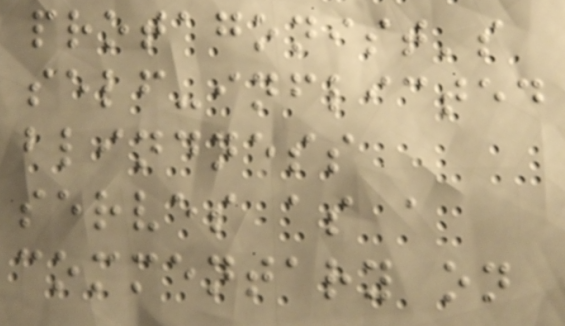protagonist's
self-inflicted
blindness
serves as a
commentary on
